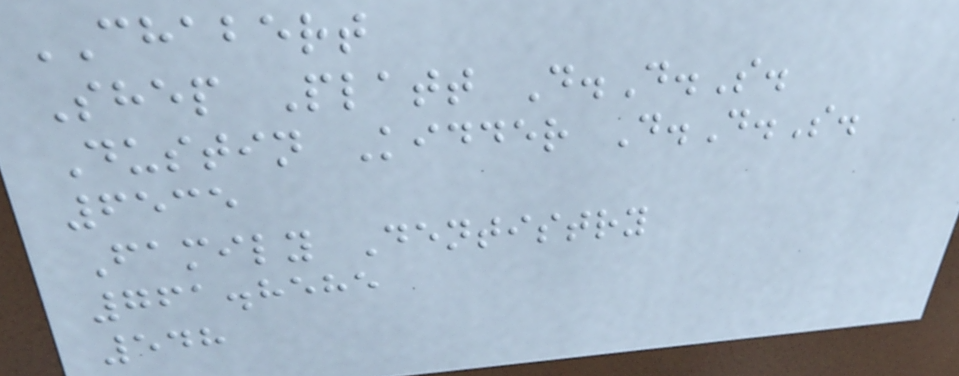CHABERT
Shep Platt D.D.S.
Dustin Kidder D.D.S.
6535
Family Dentistry
761.8585
548
